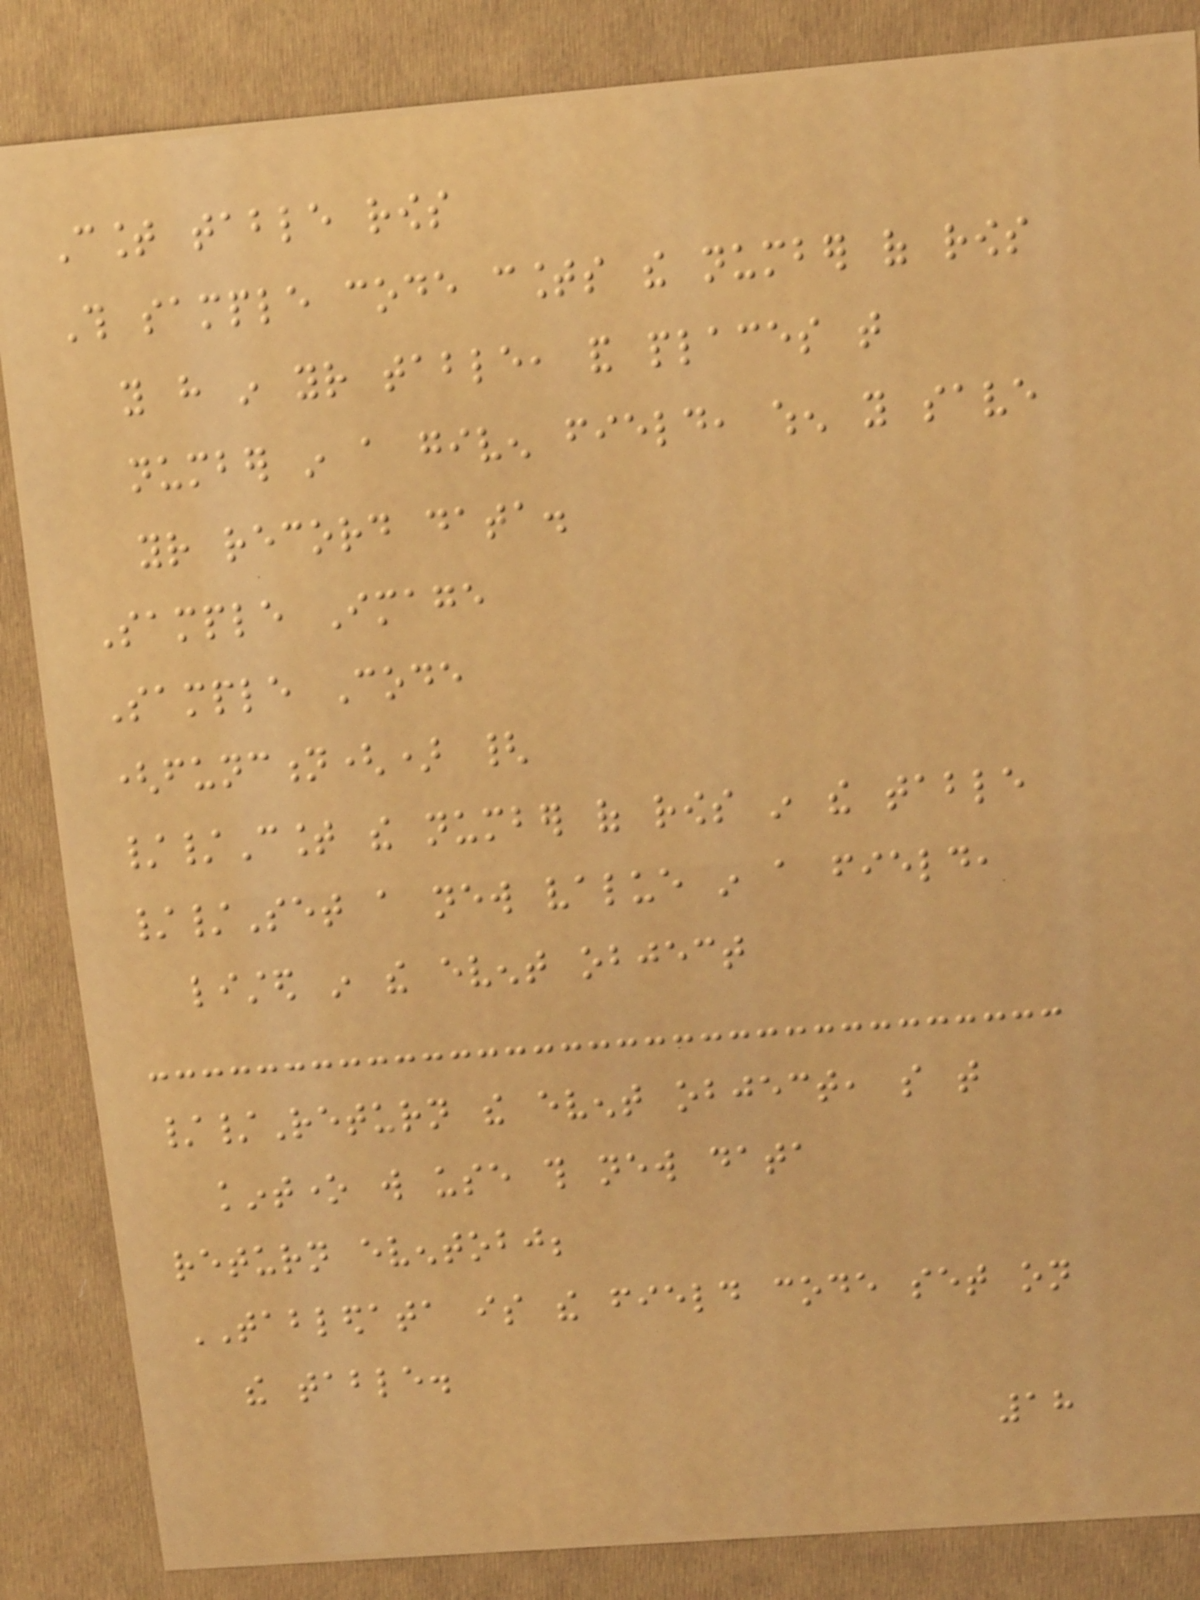Count table rows
This sample code counts the number of rows
you have in your table, and places that
number in a given field, when you save
your record data.
Sample Image
Sample Code
(function() {
//Count the number of rows in the table
//Set a new value in a field,
listed in the event object
//Return the event object, so that
kintone will use this new data
return eventobj;
TABLEDATA is the field code set on
the table.
18
